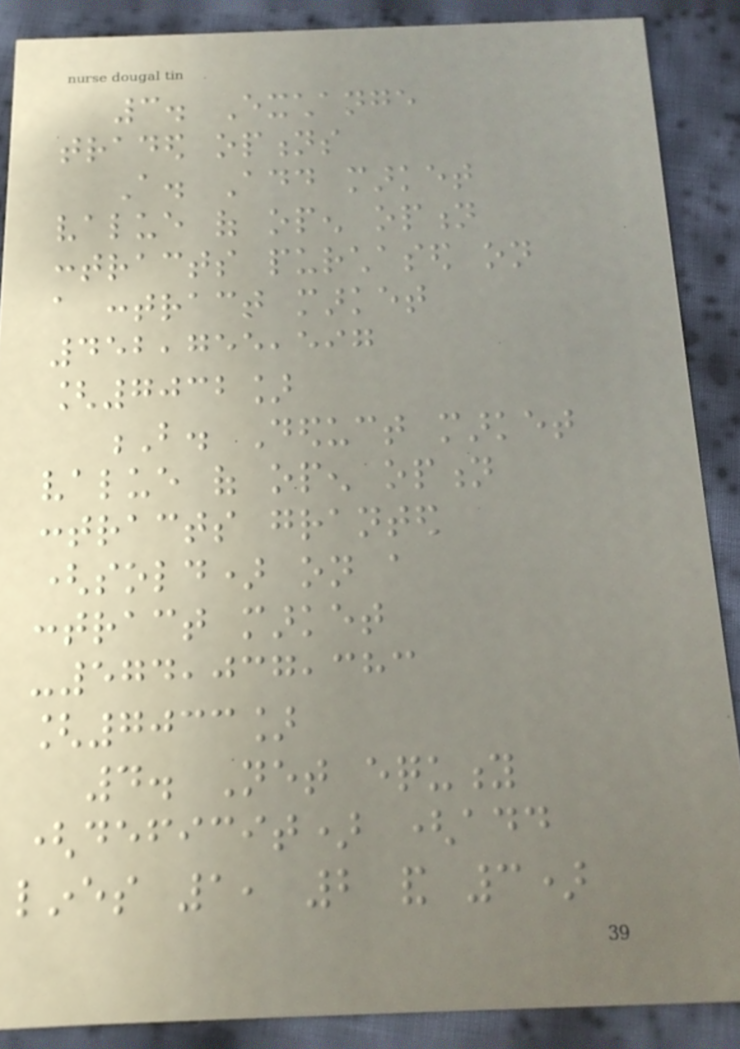3. Exchange
traded options
A. Add market
value of open option
contracts purchased on
a contract market
452,755,597
[7032]
B. Deduct market
value of open option
contracts granted
(sold) on a
contract market
-574,037,383
[7033]
4. Net equity
(deficit) (add
lines 1, 2 and 3)
